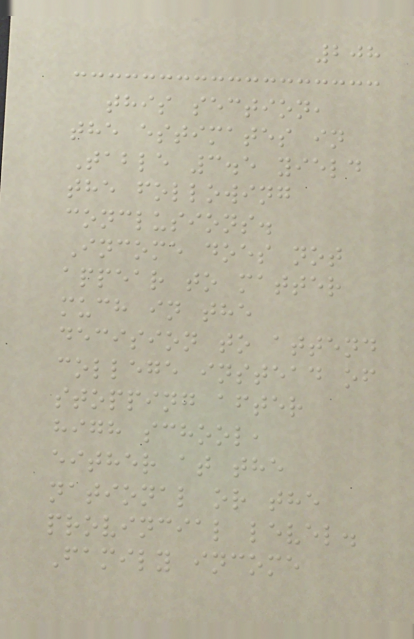208
this section,
the estimates in
Table 3.5 yield
the following
conclusions.
Income does not
appear to matter
much in the
decision to attend
college instead of
stopping after
high school,
either at the
national or the
provincial level.
Family income
